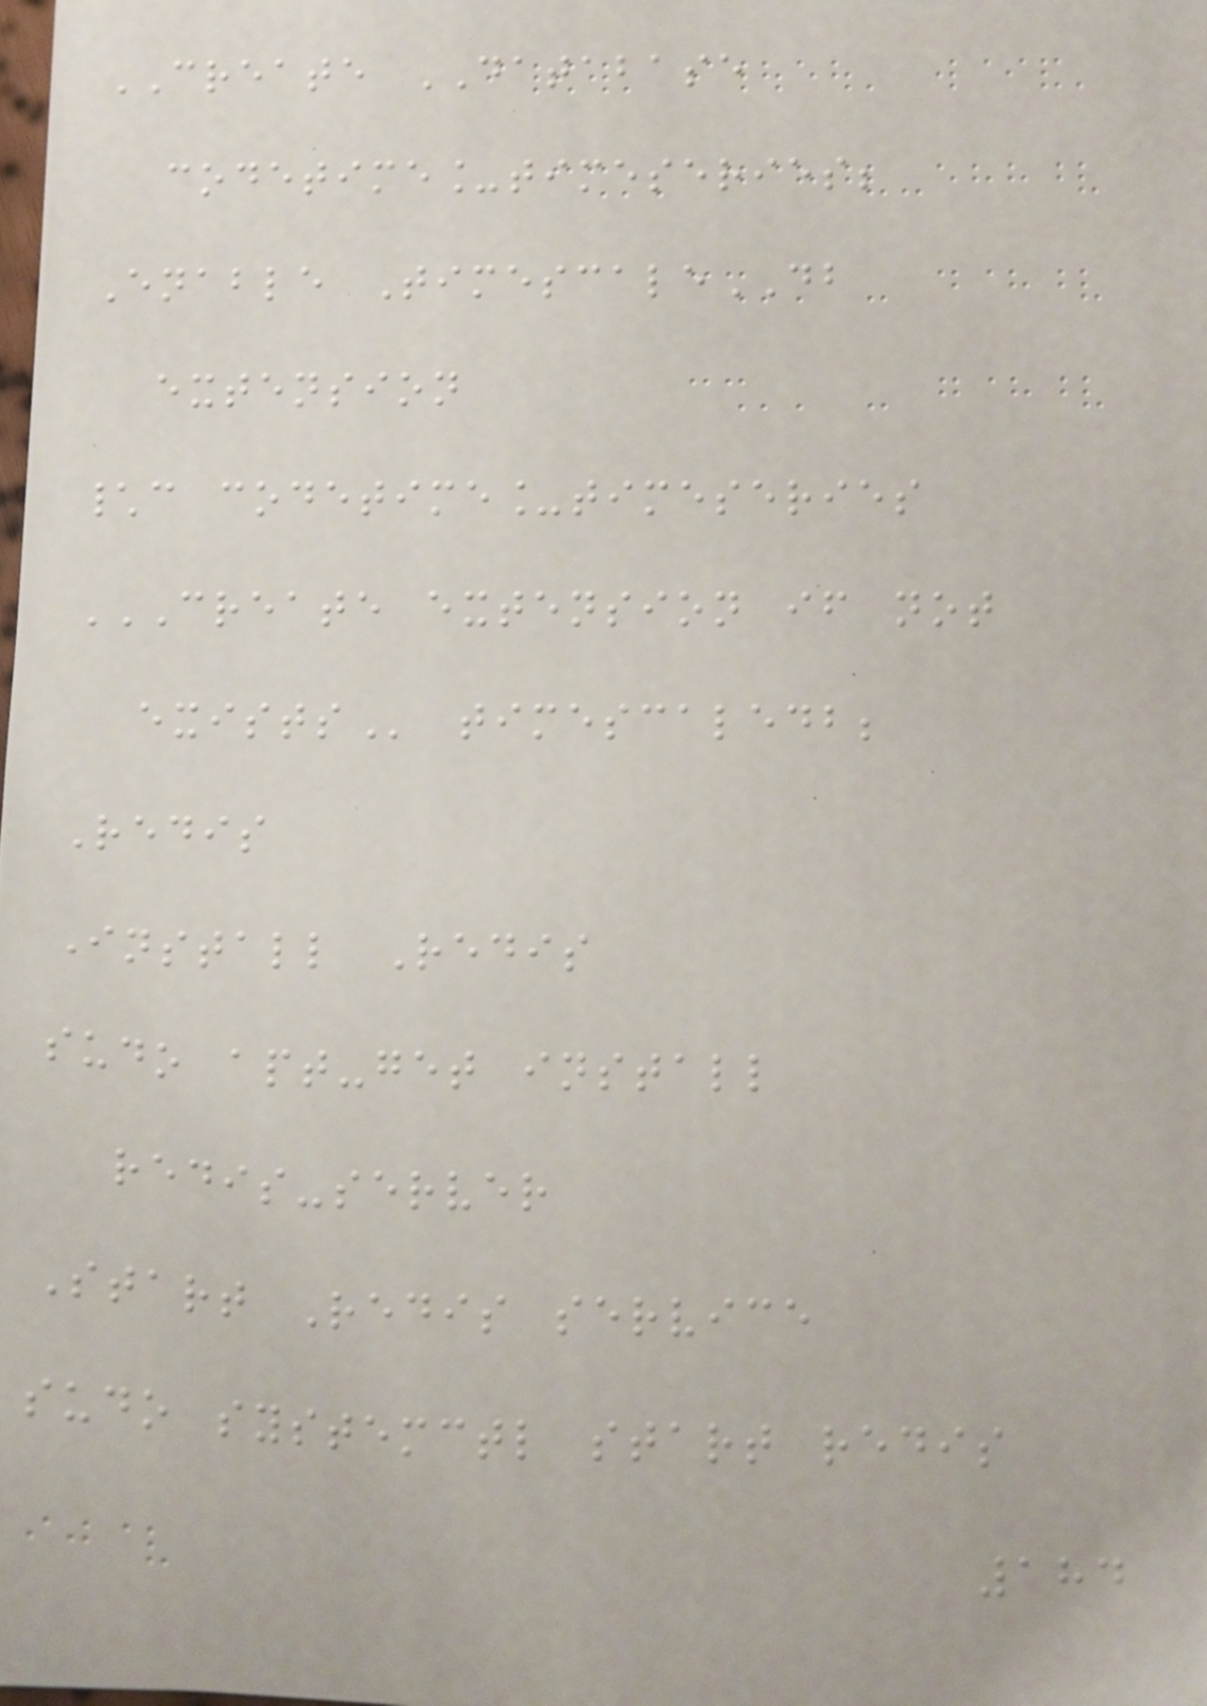CREATE DATABASE
codetime_timeseries;
Enable TimescaleDB
extension
\c codetime_timeseries
CREATE EXTENSION IF NOT
EXISTS timescaledb;
Redis
Install Redis
sudo apt-get install
redis-server
Start Redis service
sudo systemctl start redis
184
